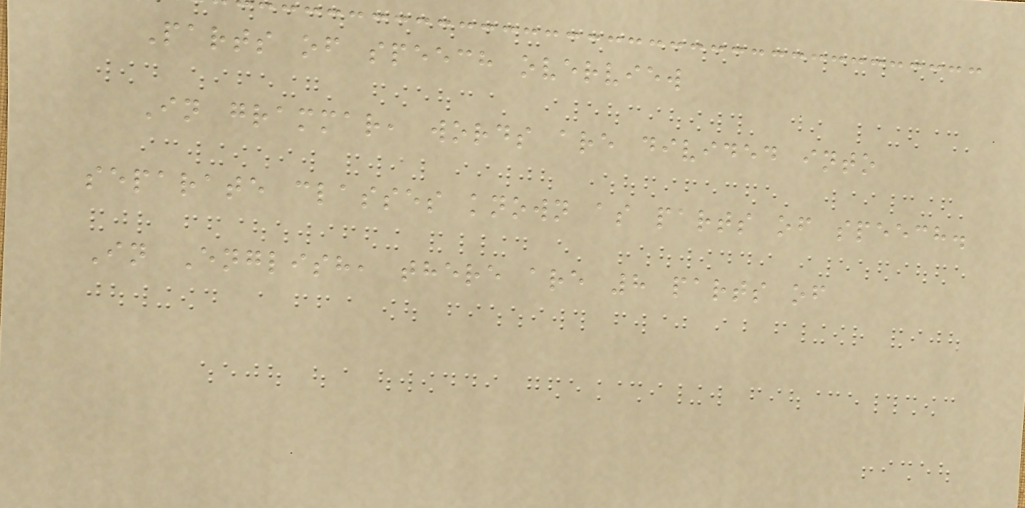Parts of speech overview
In grammar, words are divided into
separate classes known as parts of speech.
In English, there are 8 parts of
